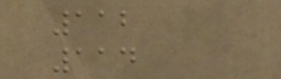112
114
